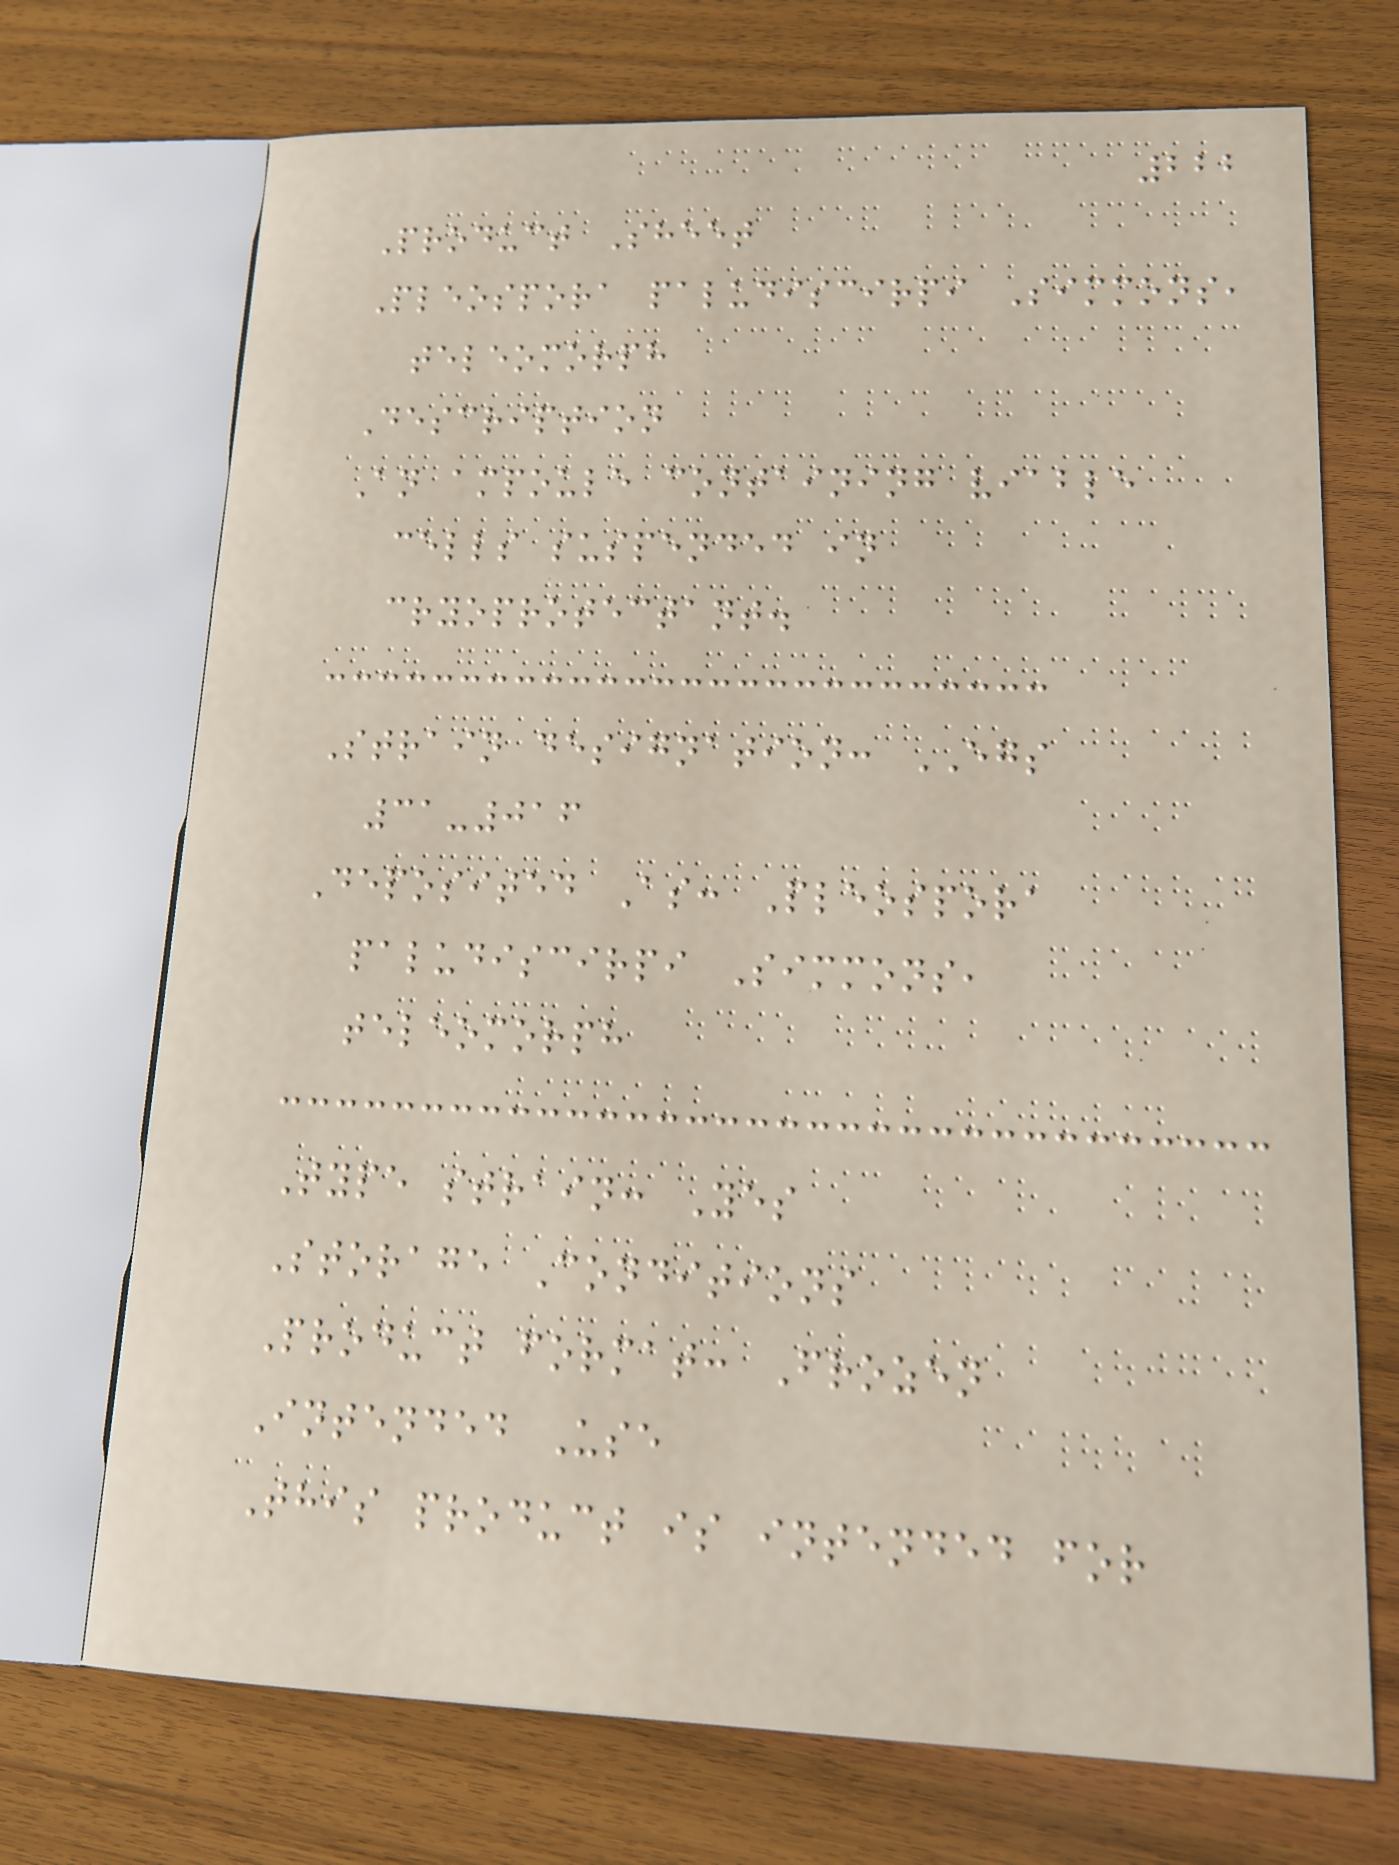222
Product Sheet
Pleospora paludiscirpi Simmons,
teleomorph
Description
An ampoule containing viable
cells suspended in
cryoprotectant.
Strain designation: EGS
31-016
Deposited As: Pleospora
paludiscirpi Simmons,
teleomorph
Type strain: Yes
Storage Conditions
Product format: Frozen
Intended Use
This product is intended for
